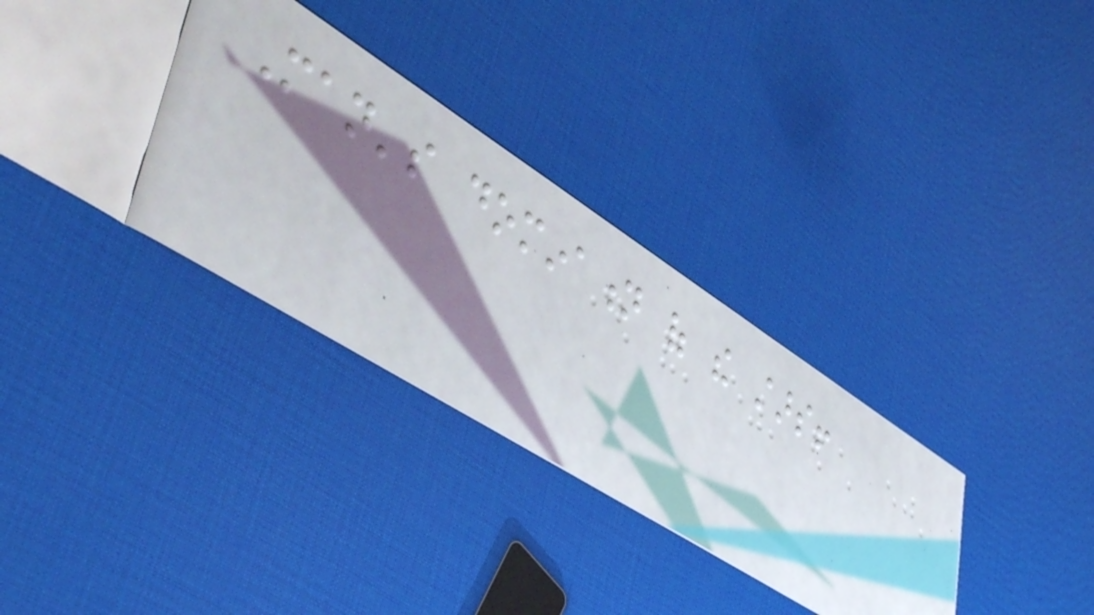Man's domination of the stars!
